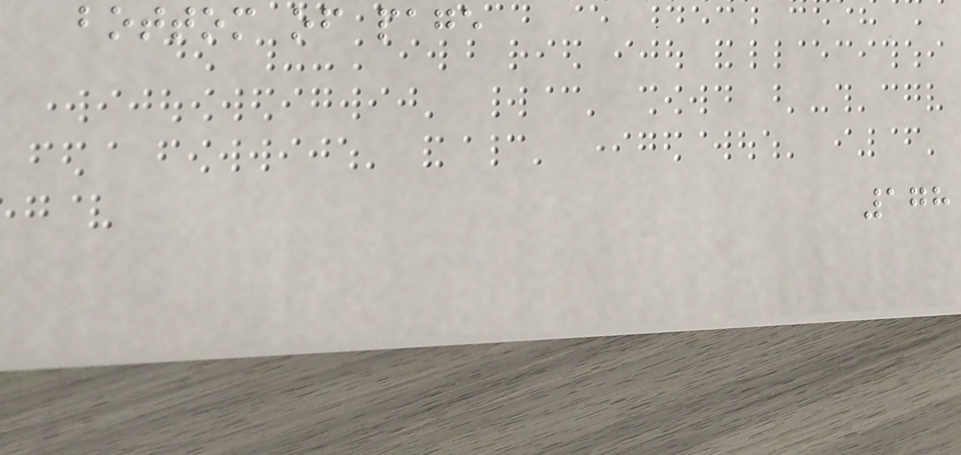bottom of page
178
